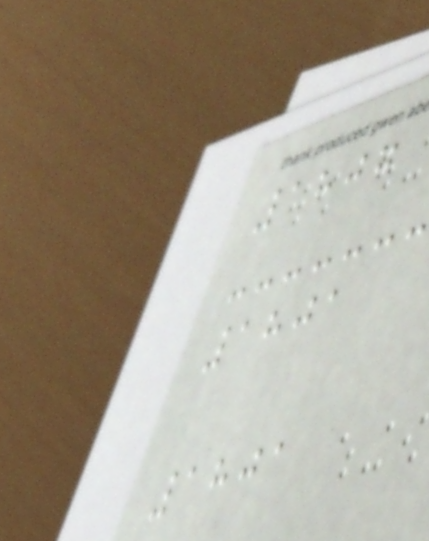1807
1801
1801
